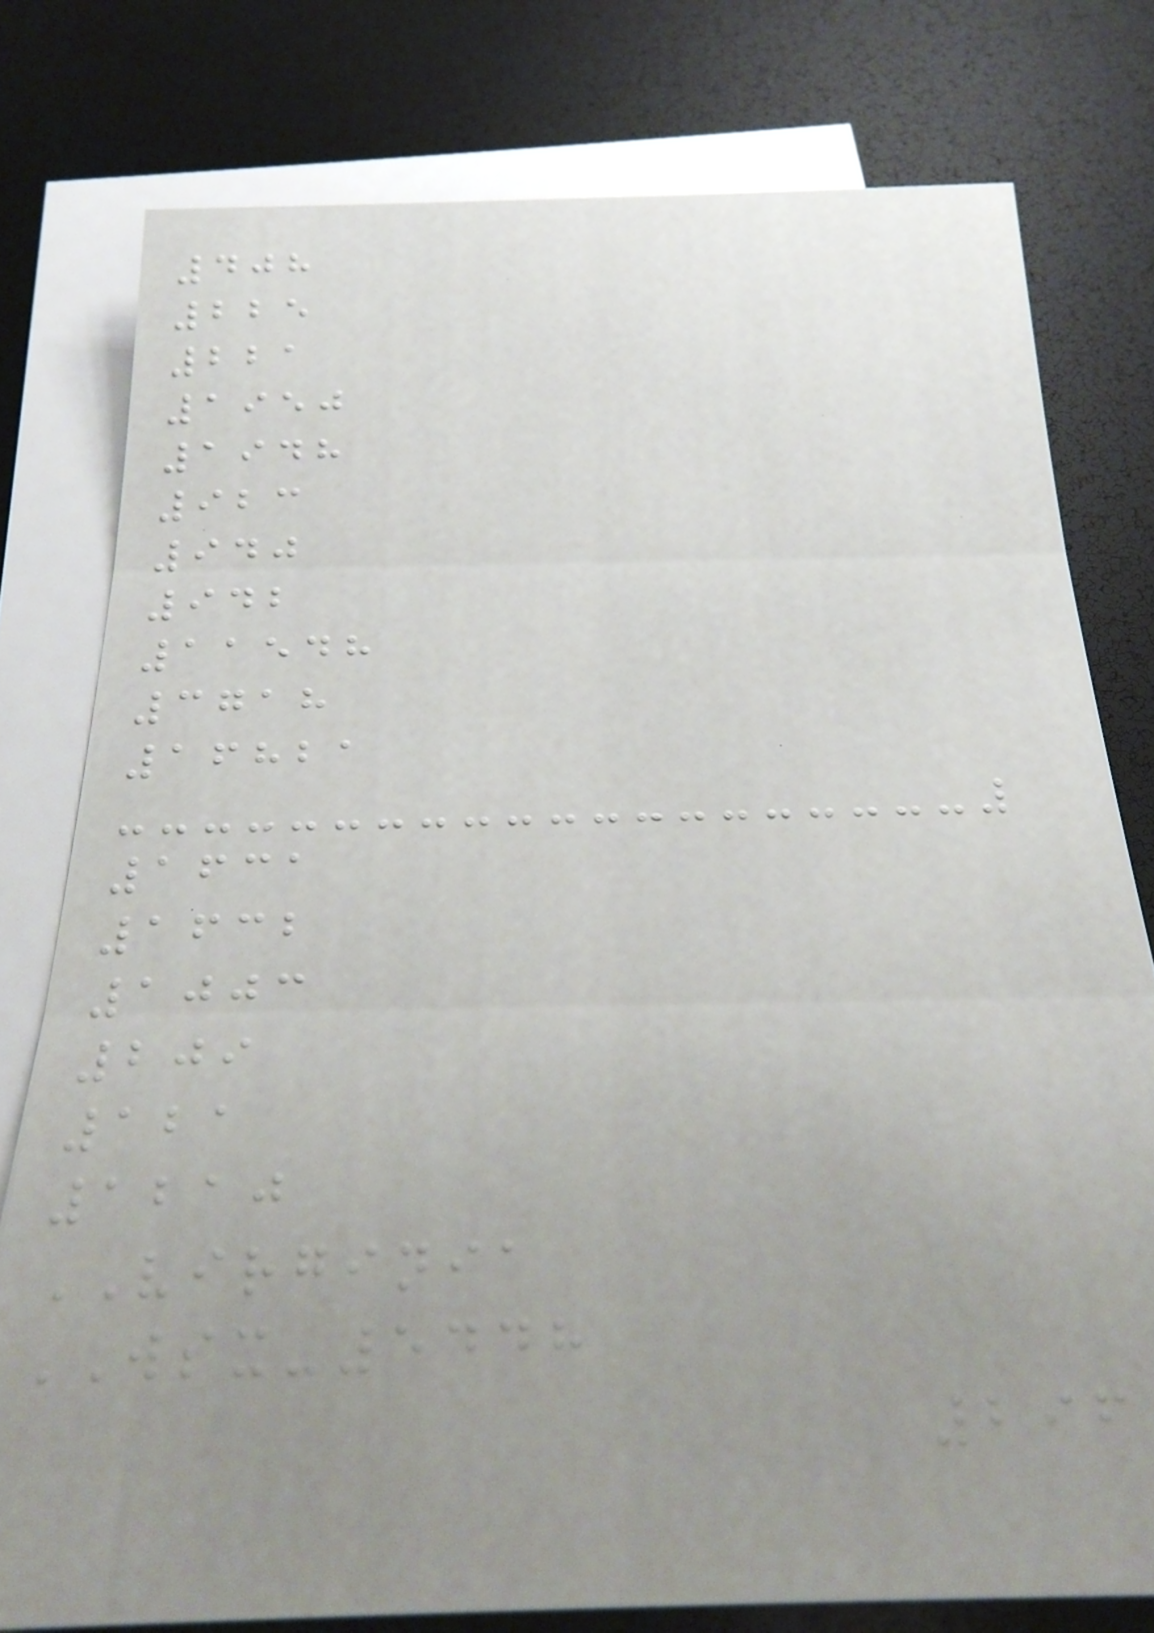408
225
221
1950
1948
923
940
942
11548
3718
16821
1631
1632
1003
209
121
1210
VIRGINIA
WSX-5448
296
